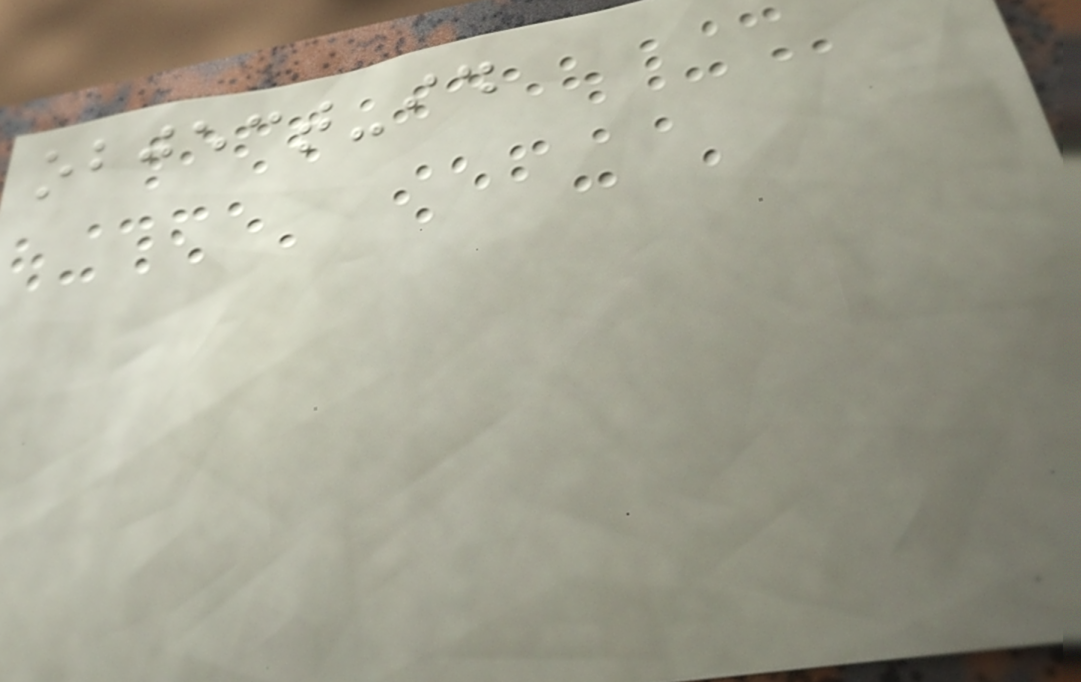object-id
